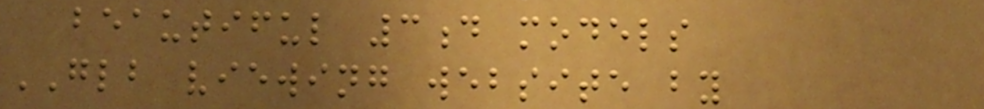beautiful 3d models
GLB viewing website by
